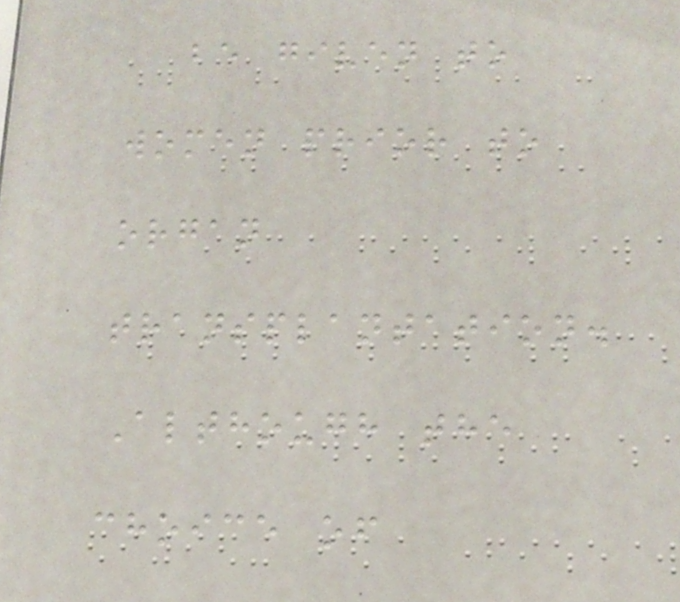be given to
women prior to
organ
transplantation.
Although the
choice of
